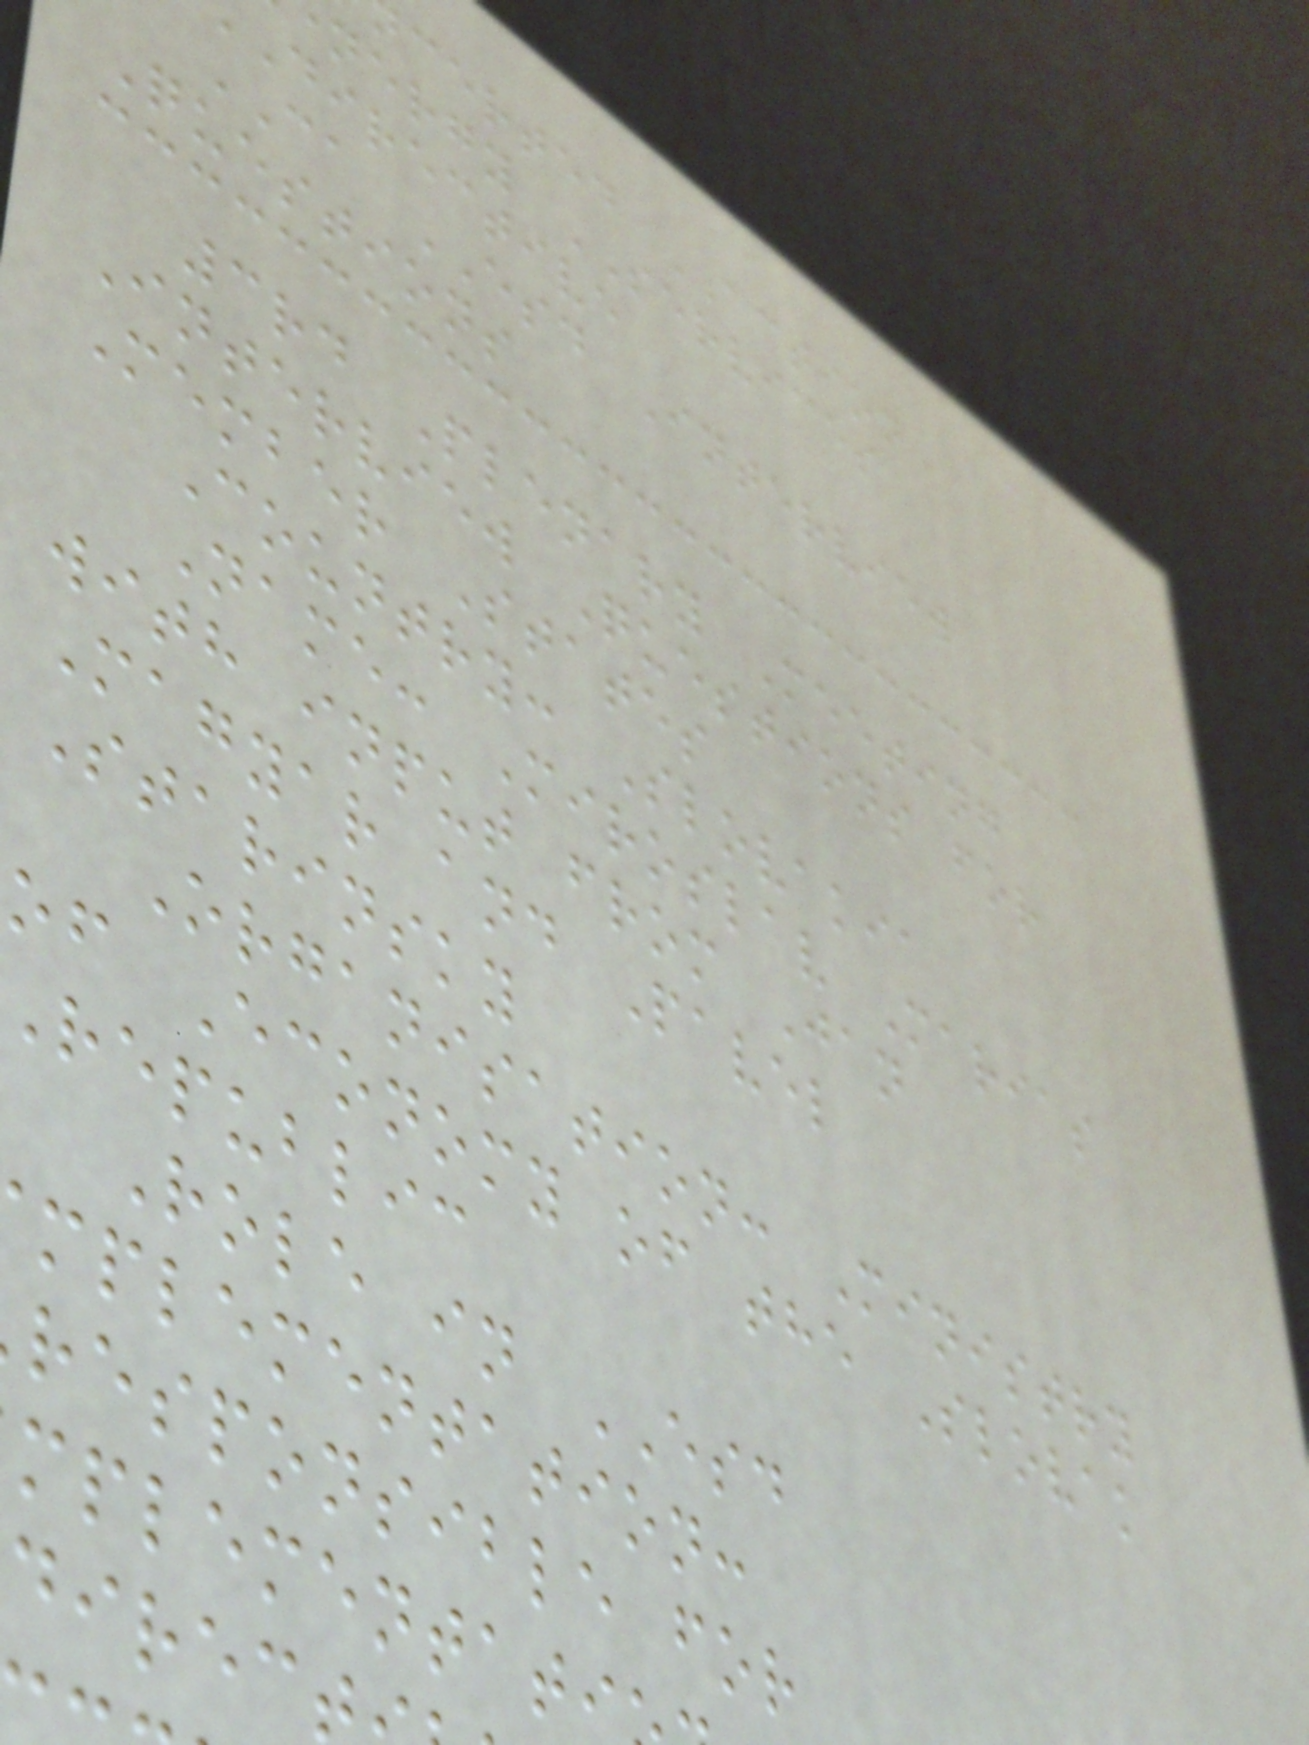certed ACTION
nergy SERVICES
directive
CA ESD Interview
Questions
3rd Plenary Meeting
Interview Questions for
Member States
Country: Slovakia
Name: Miroslav Marias
with input from Jan
Magyar and Pavel
Starinsky
Organisation: Ministry
of Economy of the Slovak
republic
Role in ESD
mplementation:
responsible for
